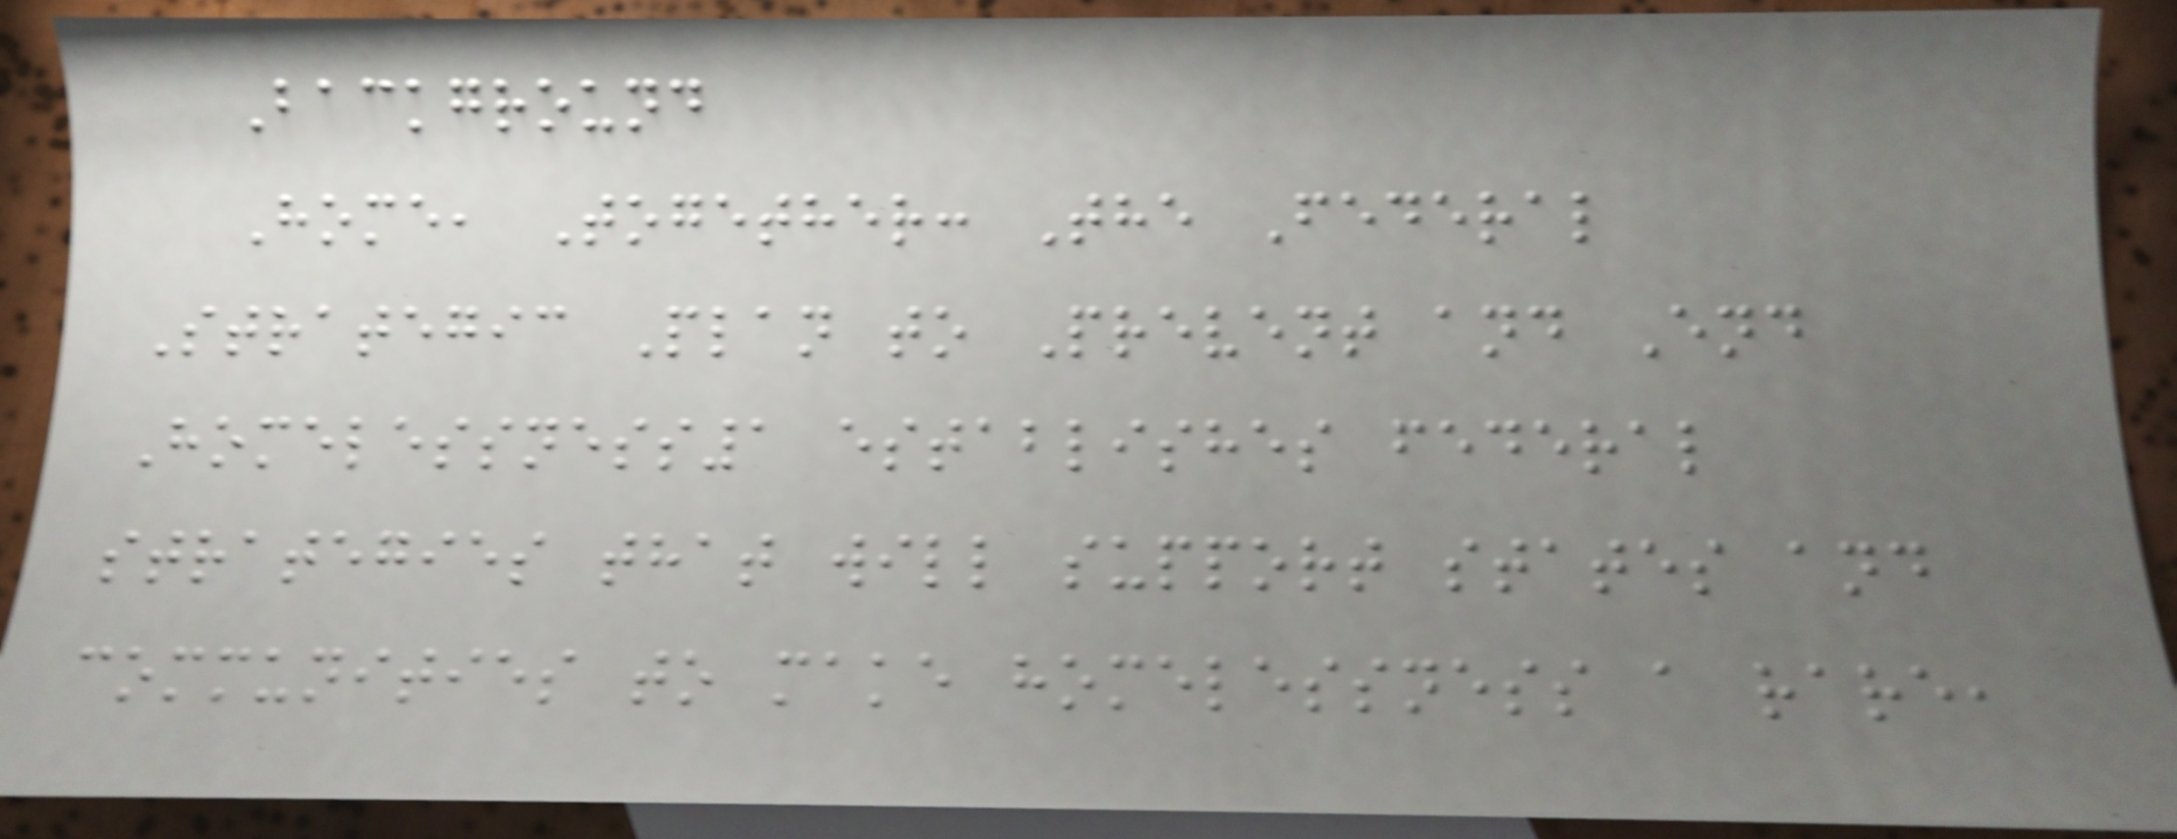Background
Home, Together: The Federal
Strategic Plan to Prevent and End
Homelessness1 establishes federal
strategies that will support states and
communities to make homelessness a rare,
